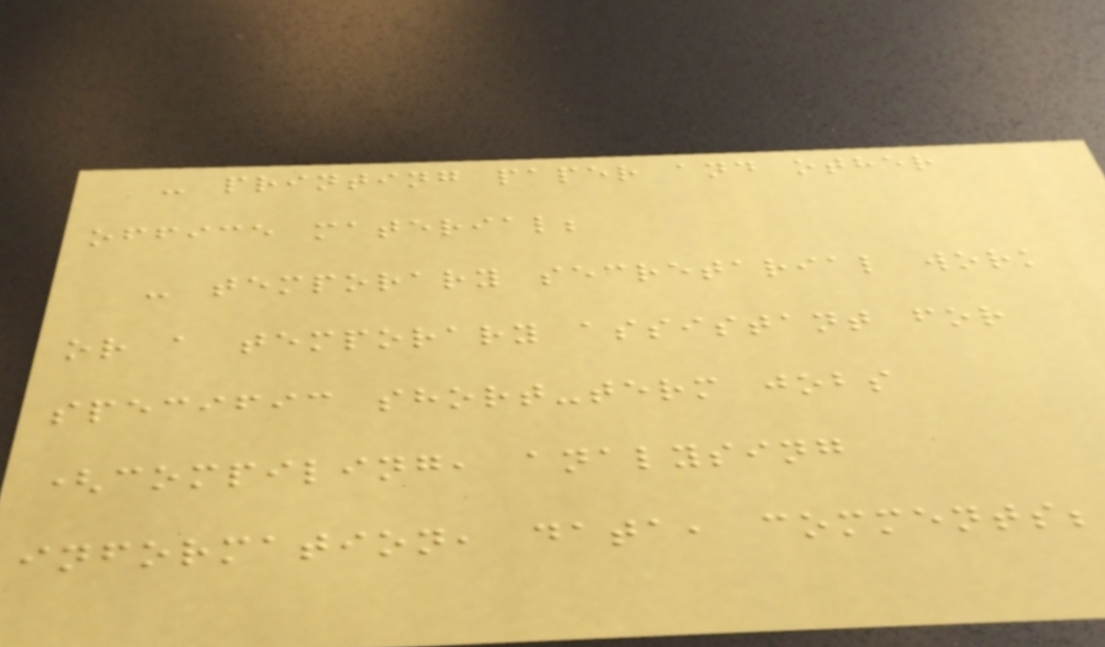- printing paper and other
office material;
- temporary secretarial work
or a temporary assistant for
specific short-term jobs
(compiling, analysing
information, data, comments;
